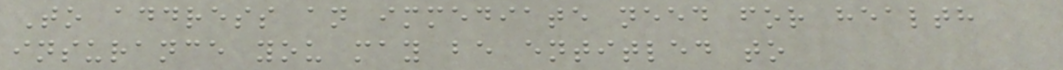To address an immediate need for health
insurance you may be entitled to
